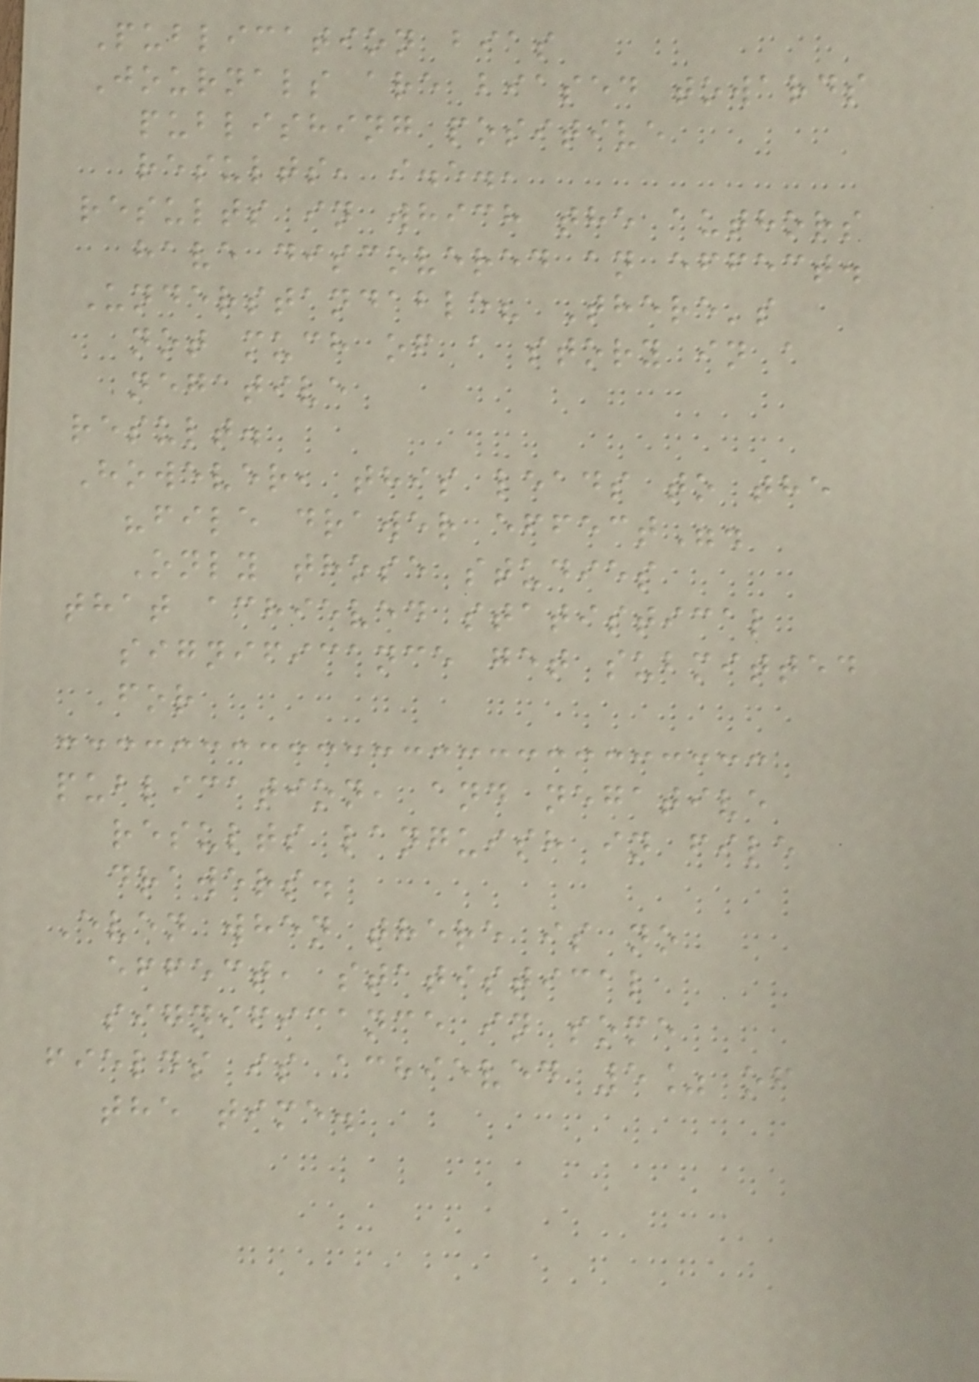Publication bias
Journals are biased towards
publishing positive
results, i.e.,
results in which the authors
have discovered an effect.
Understandable? There's
not much of a story in a
negative
result.
However, this leads to the
"file drawer effect".
Only those studies
that achieved statistical
significance get submitted
for
publication, and negative
results languish in file
drawers.
Even when there is no
effect, statistical
significance in some
fields is achieved 5% of
the time.
